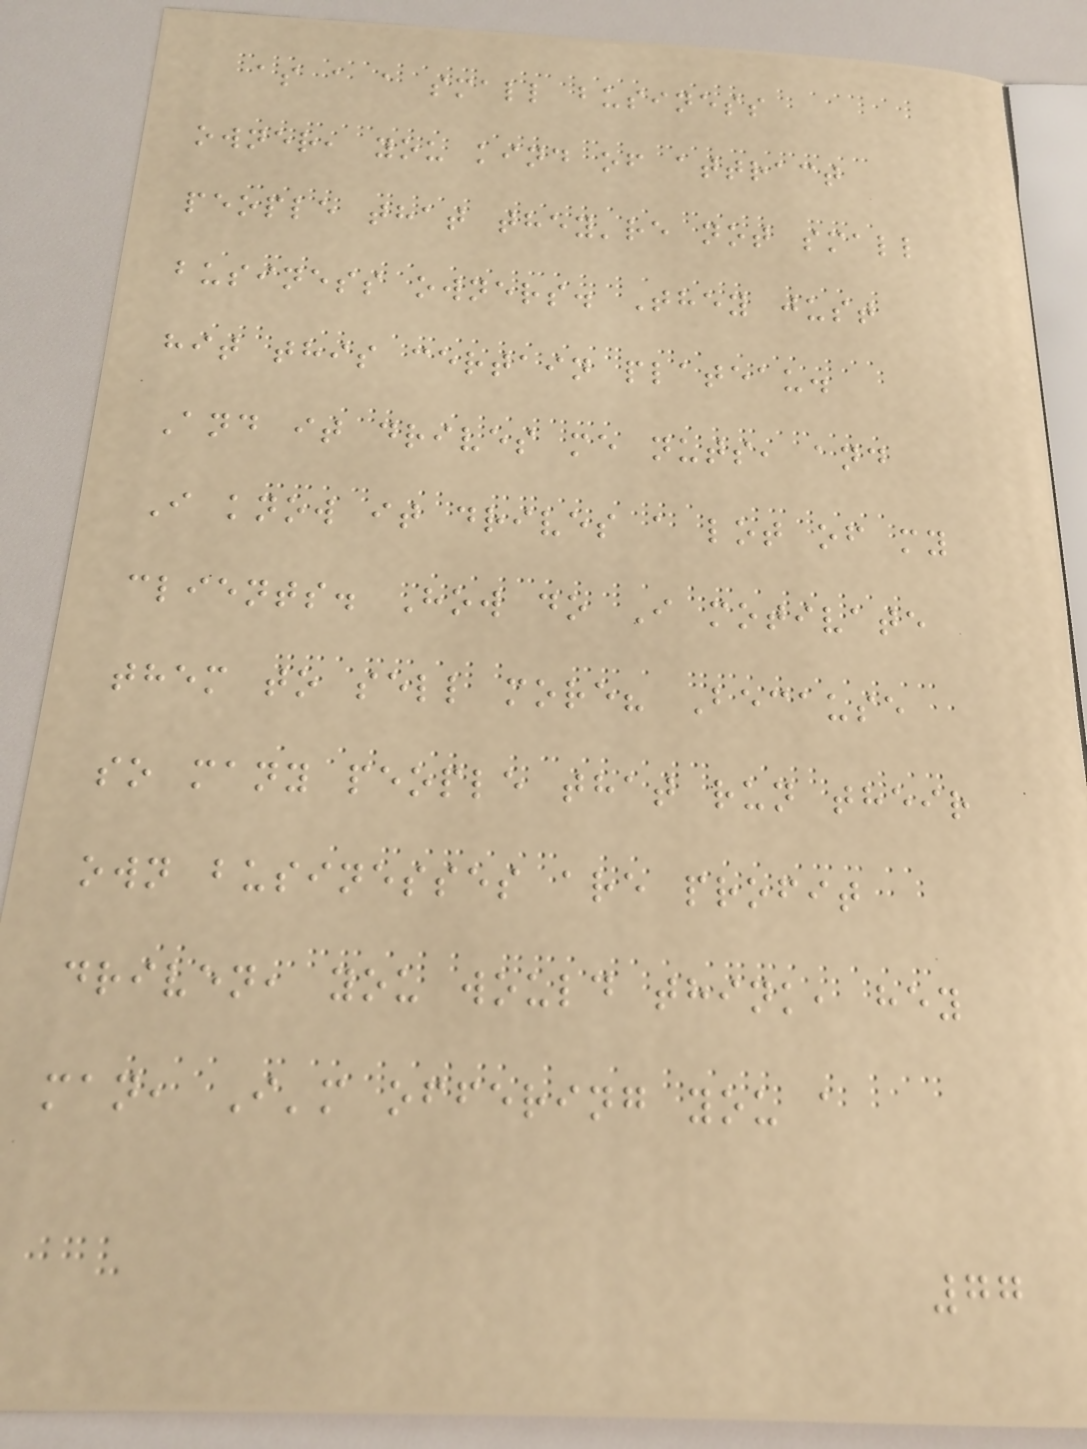as a a small business
owner, you kind of attract
people that they're not small
business owners. They just
hit this certain plateau.
And it drives me nuts, and
I know it drives a lot of my
clients. How do I motivate
them to sell more? Because
so many people that run their
own businesses are profit
driven, you would think, hey
man, I'm offering you a
77
